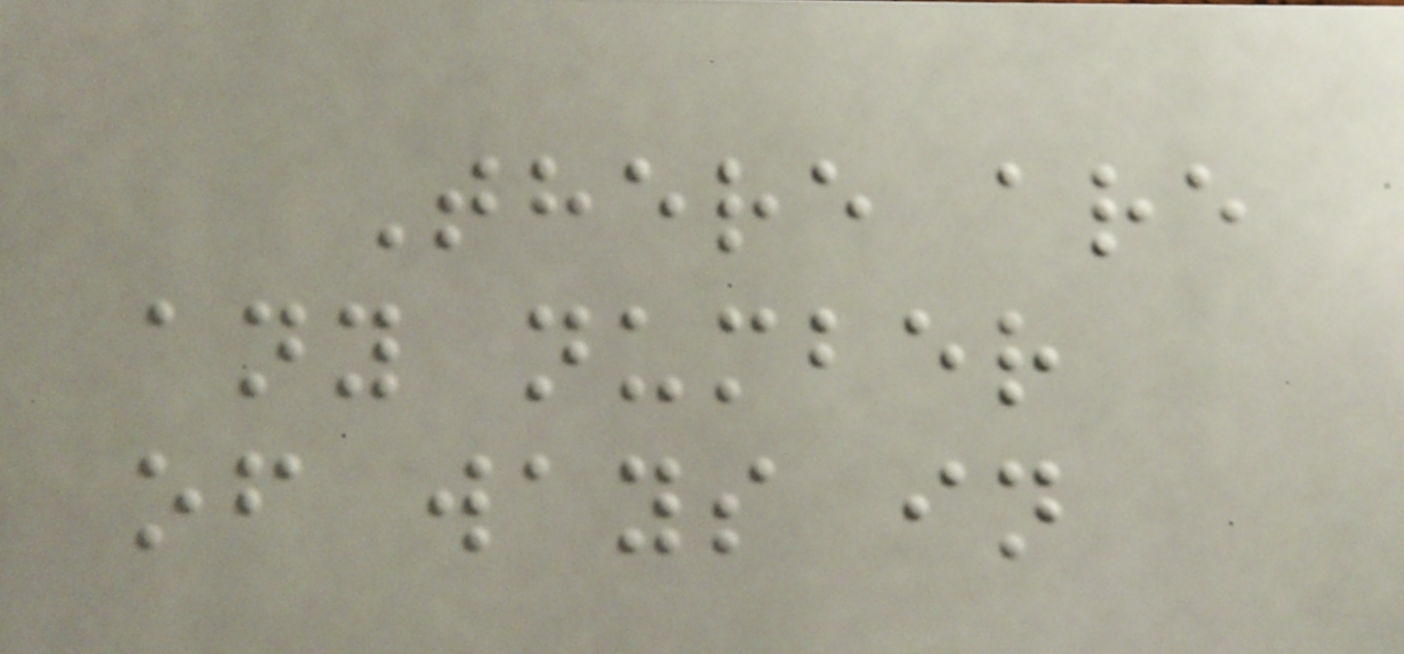There are
any number
of ways in
